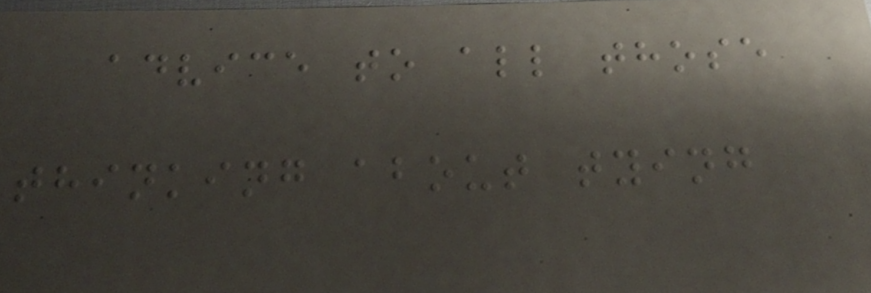advice to all those
thinking about tying
